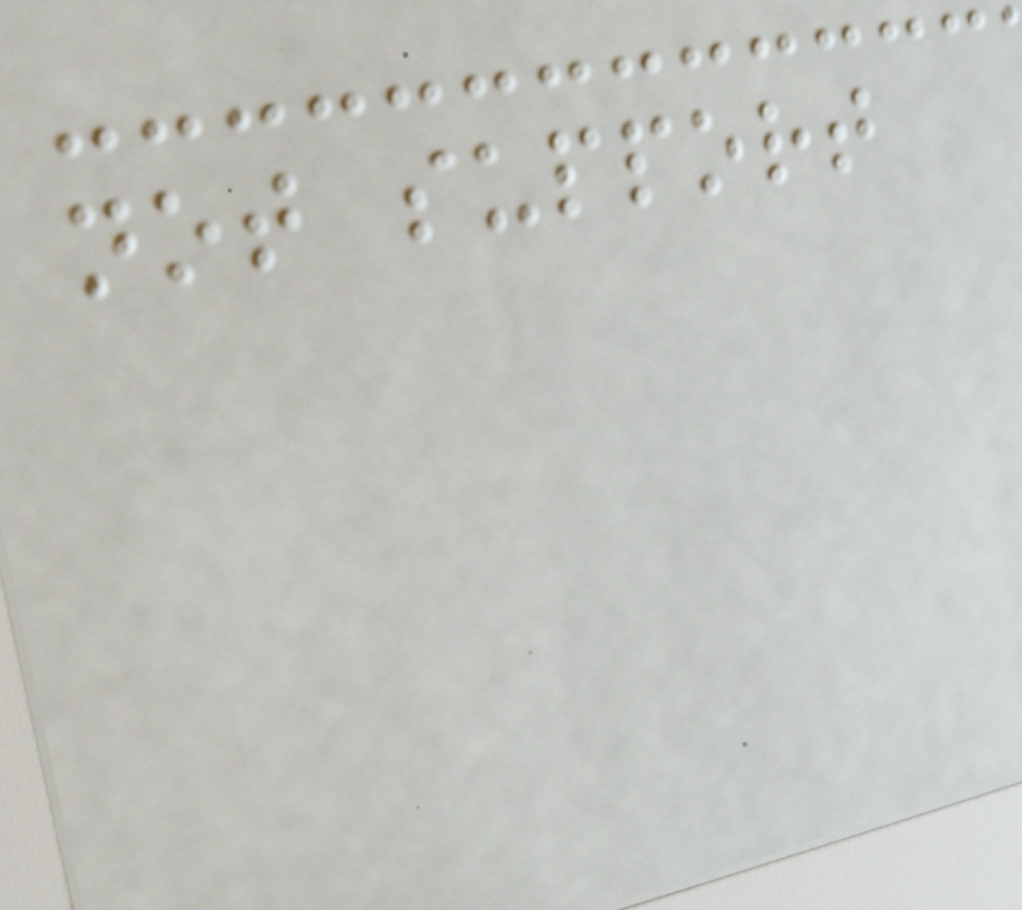not support
